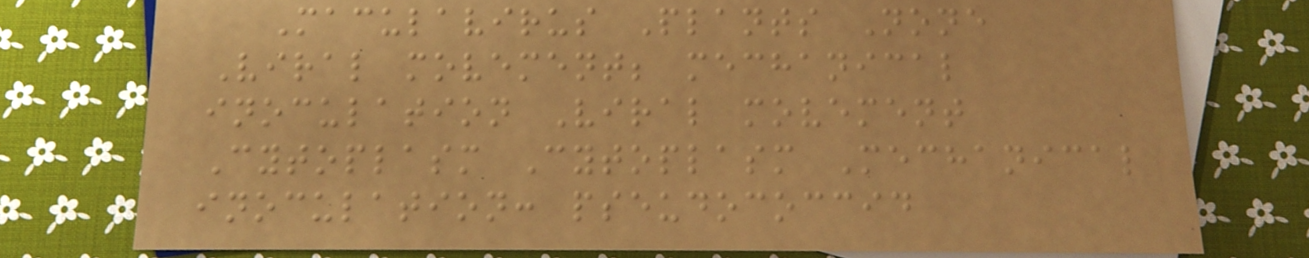Maculavirus Plants None
Viral movement; mechanical
inoculation Viral movement
Cytoplasm Cytoplasm Mechanical
inoculation: pseudococcid
